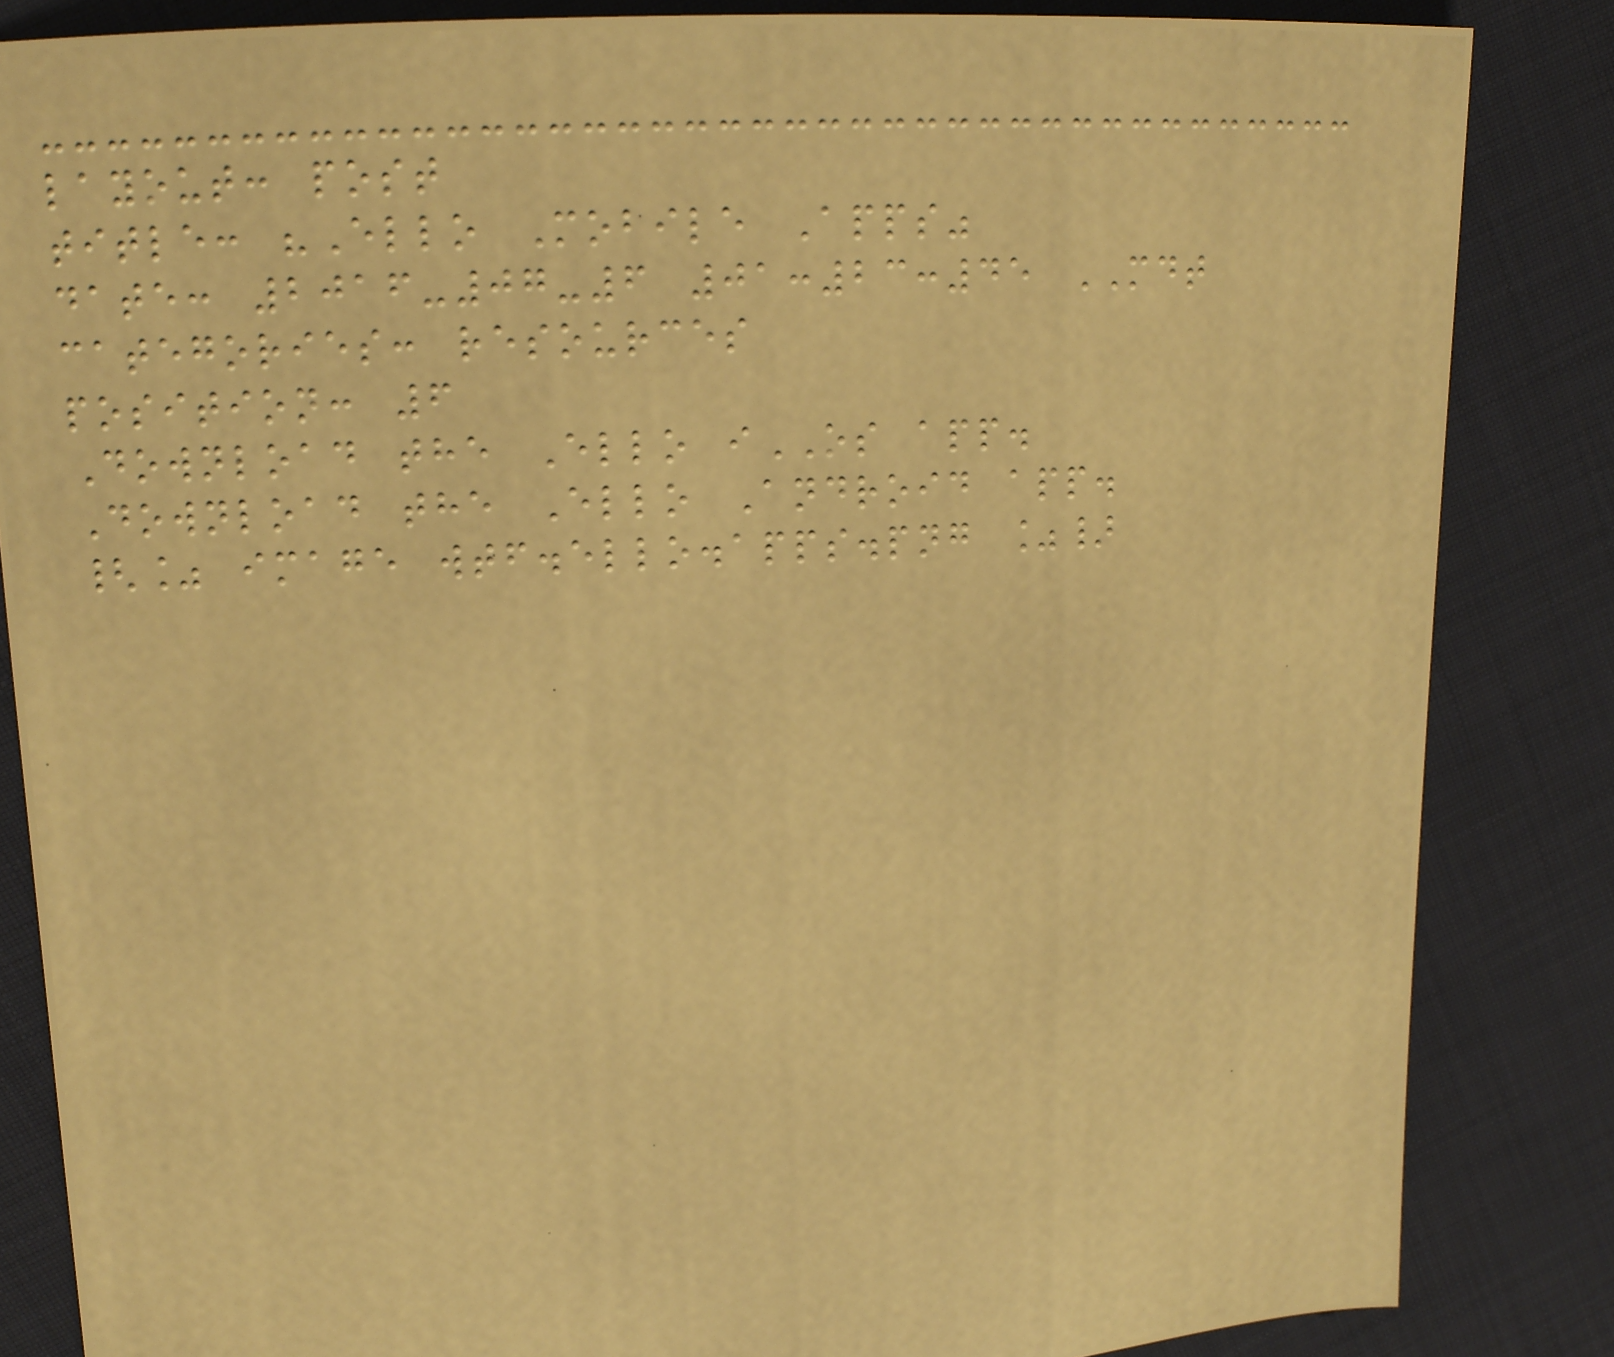layout: post
title: "Ello Mobile Apps"
date: 2016-07-6 01:23:45 MDT
categories: resources
position: 6
Download the Ello iOS app.
Download the Ello Android app.
{% image wtf.ello.apps.png %}
